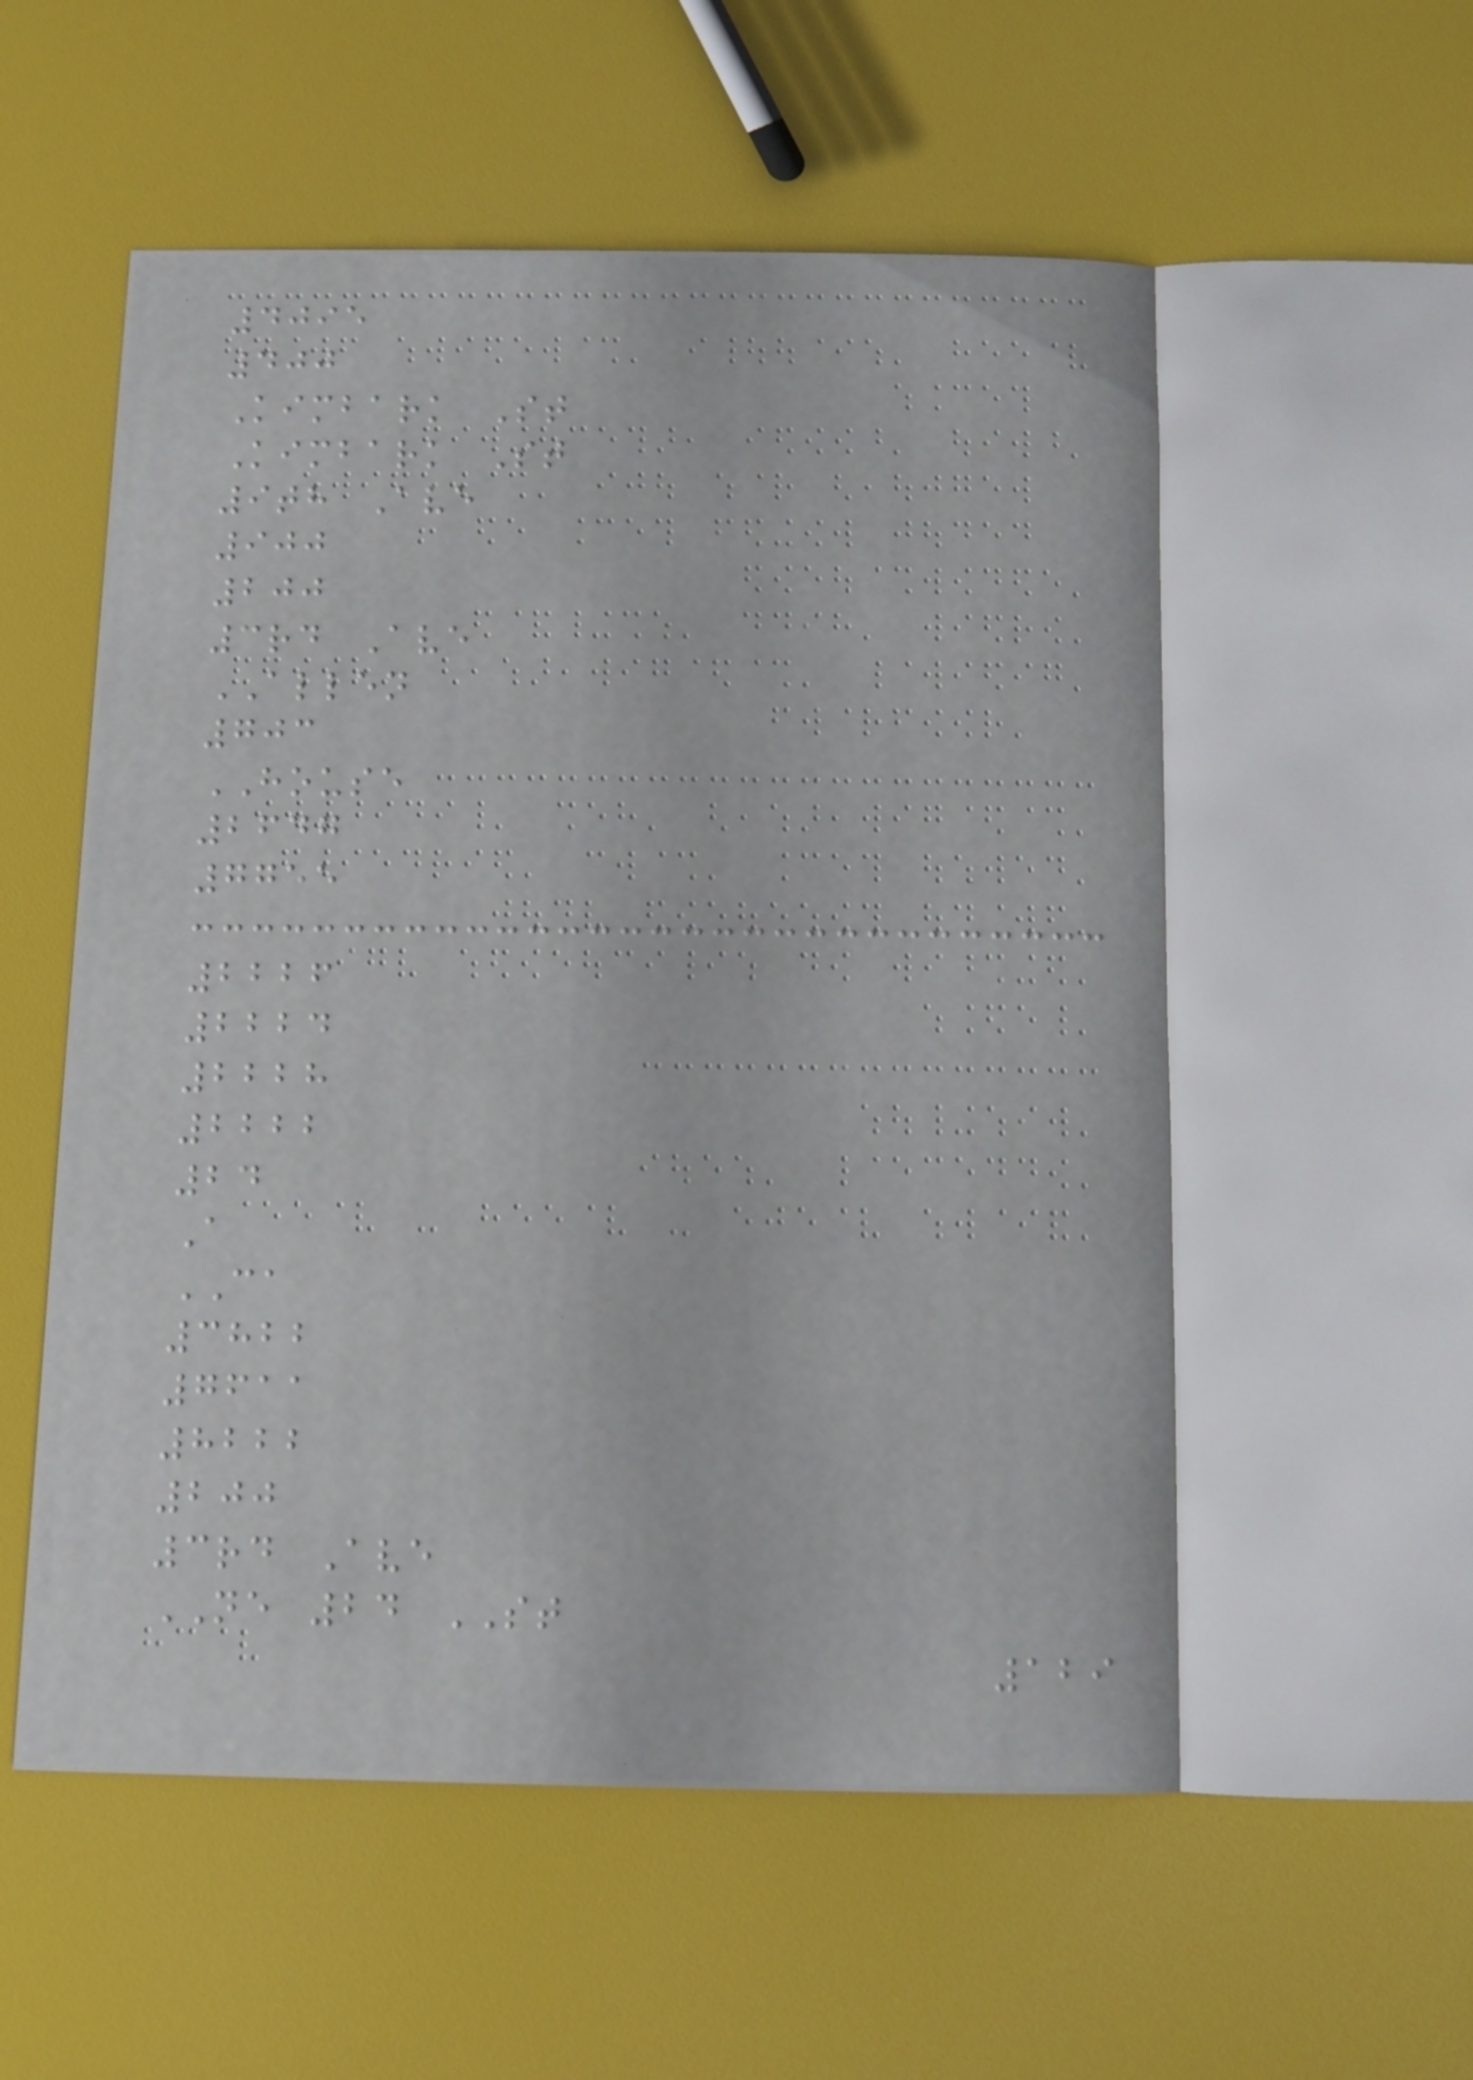4095
400
Kimbark St
Kimbark St
9th Ave
900
200
3rd Ave
ALLEN
703
HOUSE
2647
7755
2226
2224
2228
2222
24
A
CA
3822
7611
8222
200
3rd Ave
NE 24 ST
129
